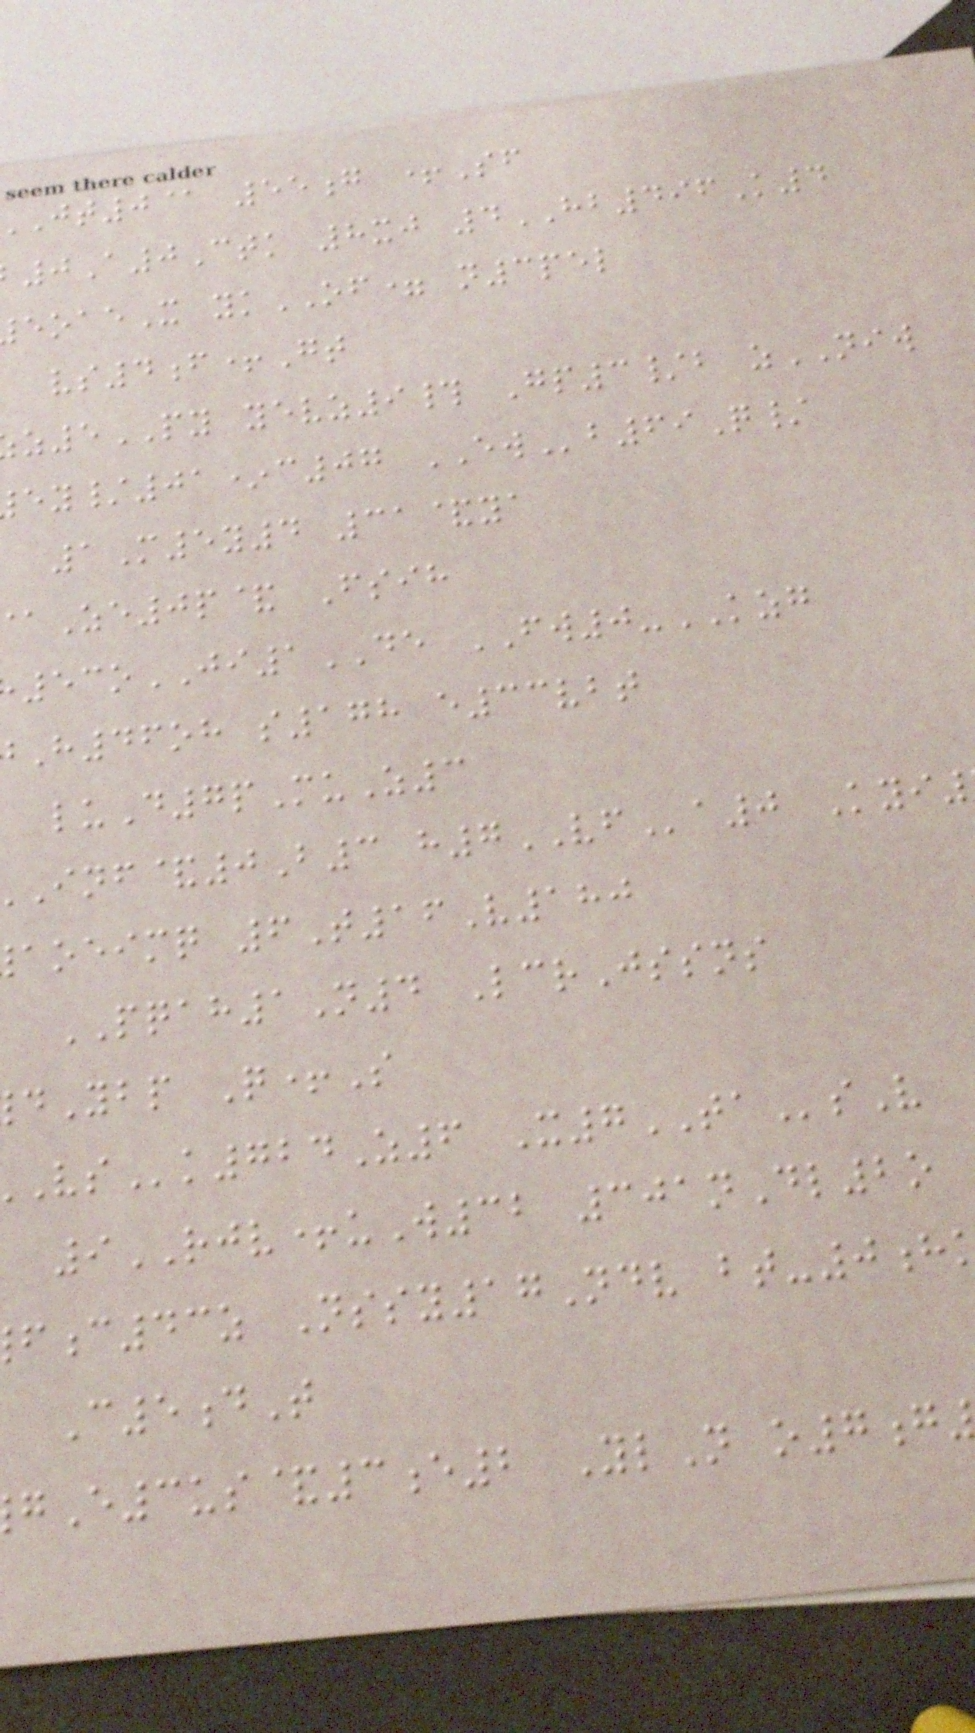jt0@ 55g +Sf
0A0Ctk 8xj 4HB496K4
oaeX ykOF= n3pel
vs4f+Gt
z5PY yevz9# Gp3/b zNIW
y/01*c07 EWb69Q/
1M5y4 31&ya
Ze0p& Fsih
53oJI1DE FW0-KZG
H46oh s178 e33vbt
luD7pMuZ3
&0B3 h7VFa0 Kyi
aoeimq 6T16V180
PQAH1N4 LcrJssns
dYbp Q+S
k724Z6 X7TAsV
9RJV+uW32 301nDl2o
c43z Nssy17Ndv bt-0h
C5dT
E3us&3e2 YlN o7g
